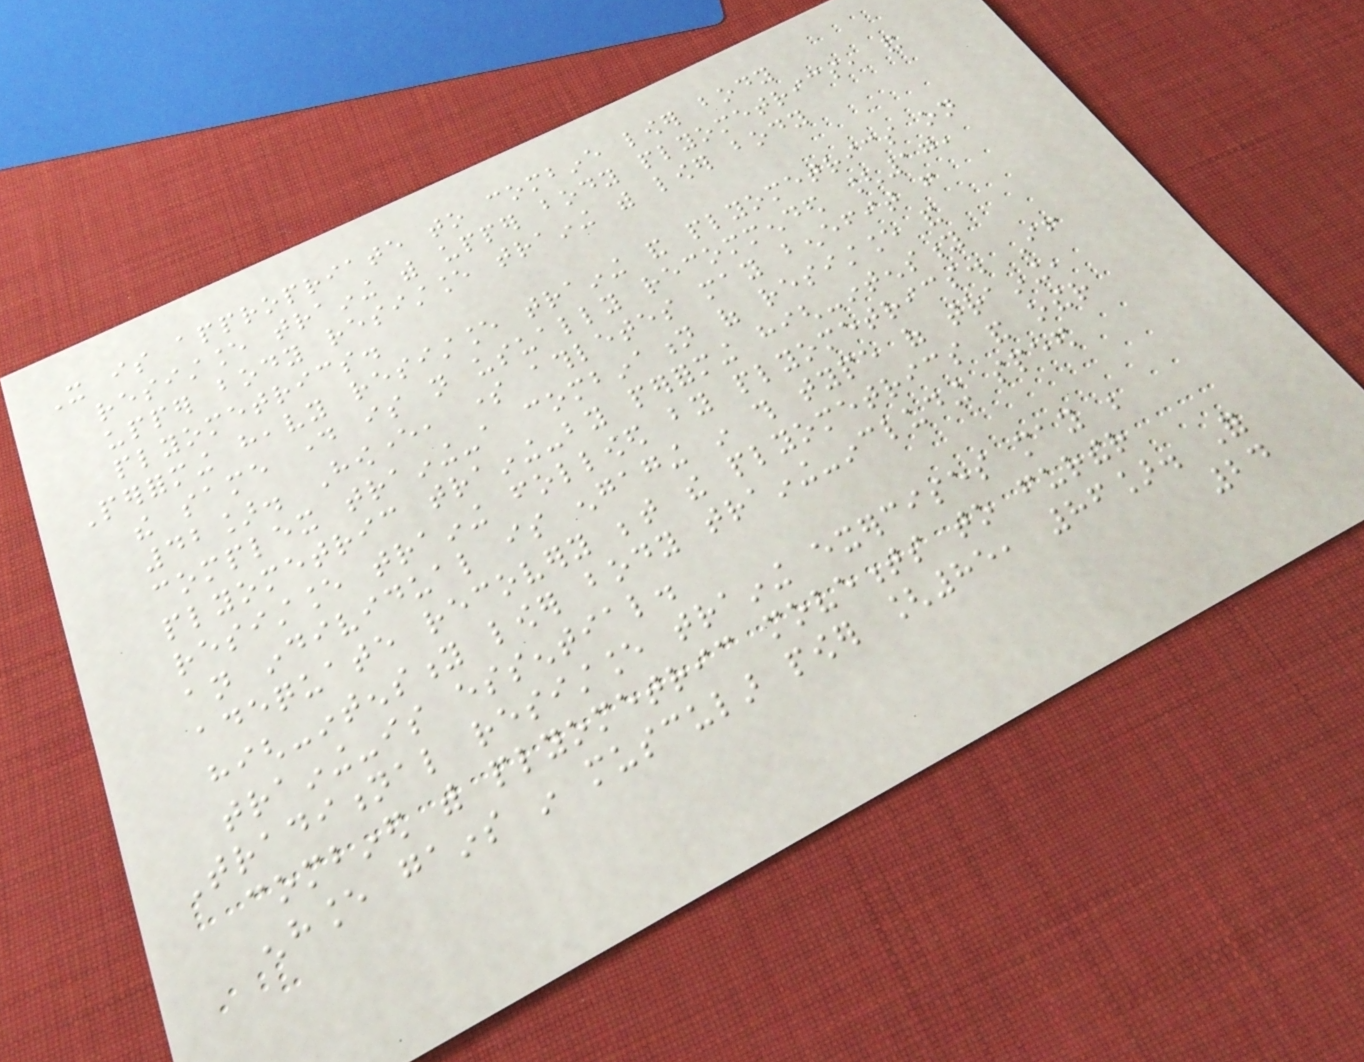It is appropriate to combine lower body
resistance training with upper body plyometrics, and
upper body resistance training with lower body
plyometrics.
Performing heavy resistance training and plyometrics on
the same day is not usually recommended [17,
42]. However, some athletes may benefit from
complex training-a combination of resistance and
plyometric training-by performing high-intensity
resistance training followed by plyometrics. If
an individual is engaging in this type of training,
adequate recovery between the plyometrics and other
high-intensity lower body training-including speed
training-is essential.
Traditional resistance training exercises may be
combined with plyometric movements to further
enhance gains in muscular power [85, 86]. For
24
